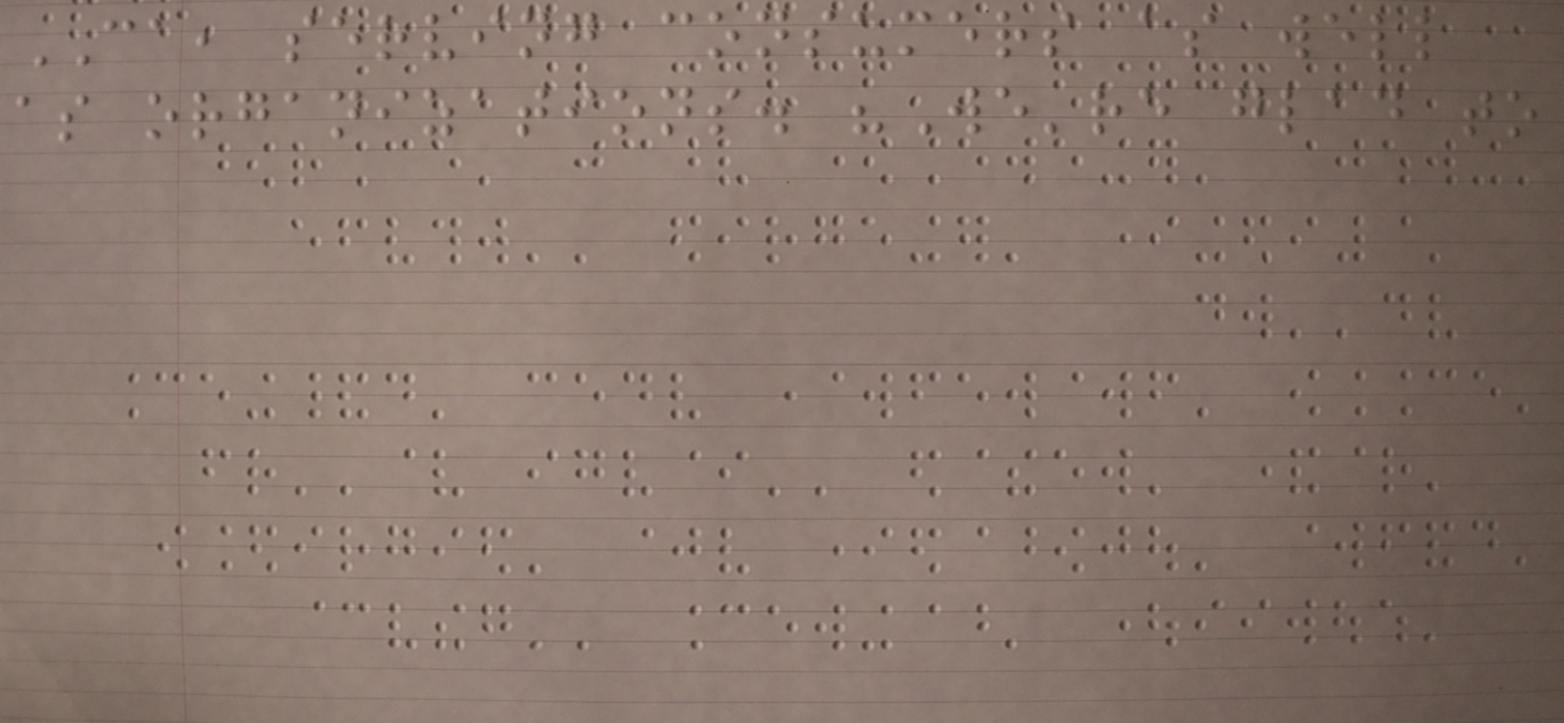CA, serving consumers as well
as organizations. "We're glad to
